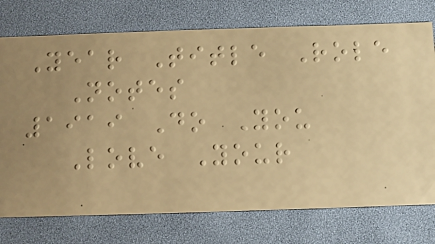Year Title Role
Notes
1919 Do You
Love Your
